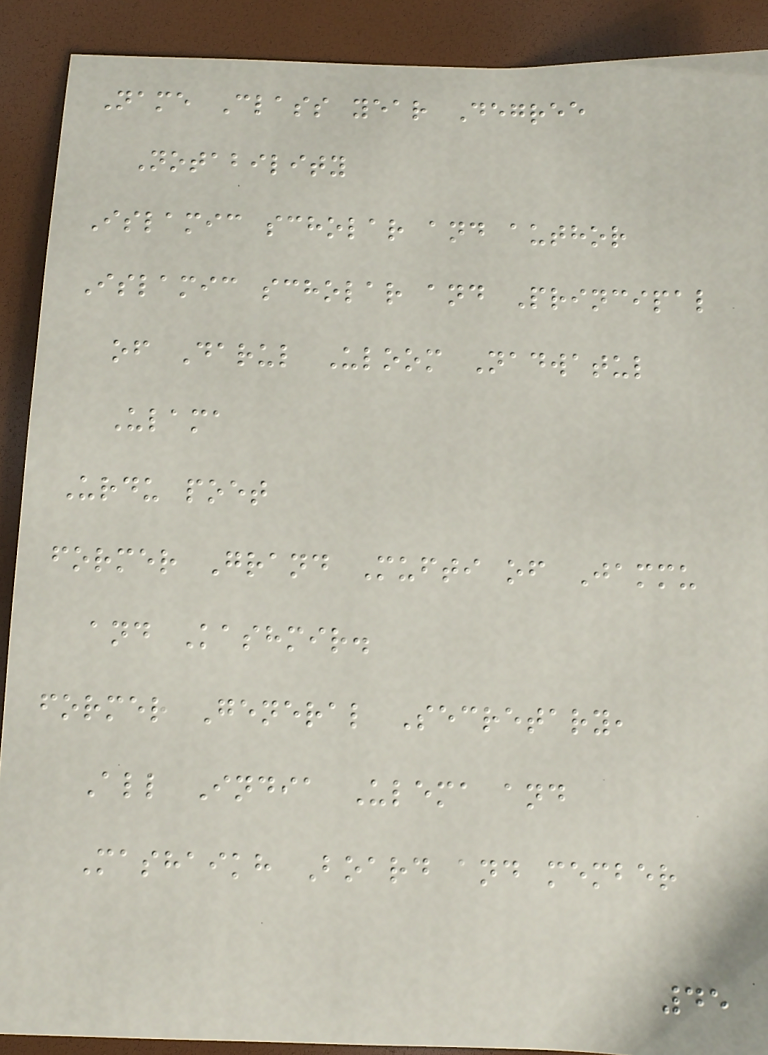Name Class year Degree
Notability
Islamic scholar and author
Islamic scholar and Principal
of Darul Uloom Nadwatul
Ulama
Urdu poet
former Grand Mufti of Jammu
and Kashmir.
former General Secretary,
All India Ulema and
Mashaikh Board and member
45
